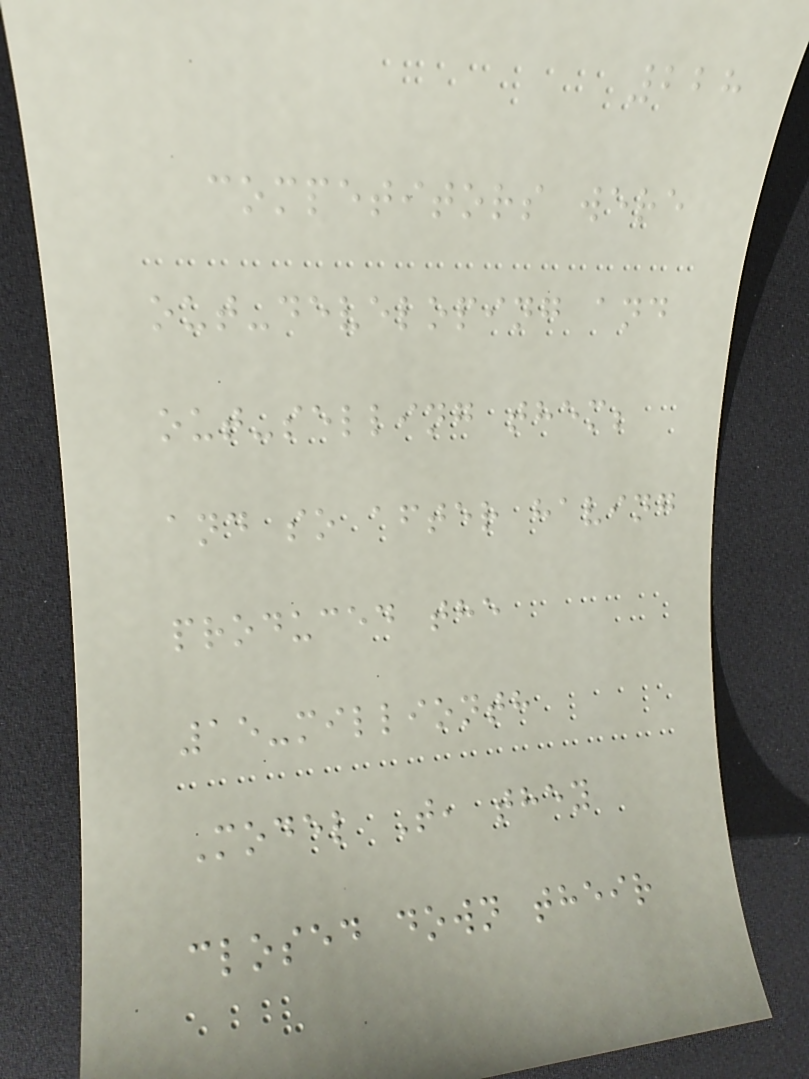228
competitors were
out-developing and
out-selling them;
and so after having
produced the
15-millionth
Model T, they
closed down their
